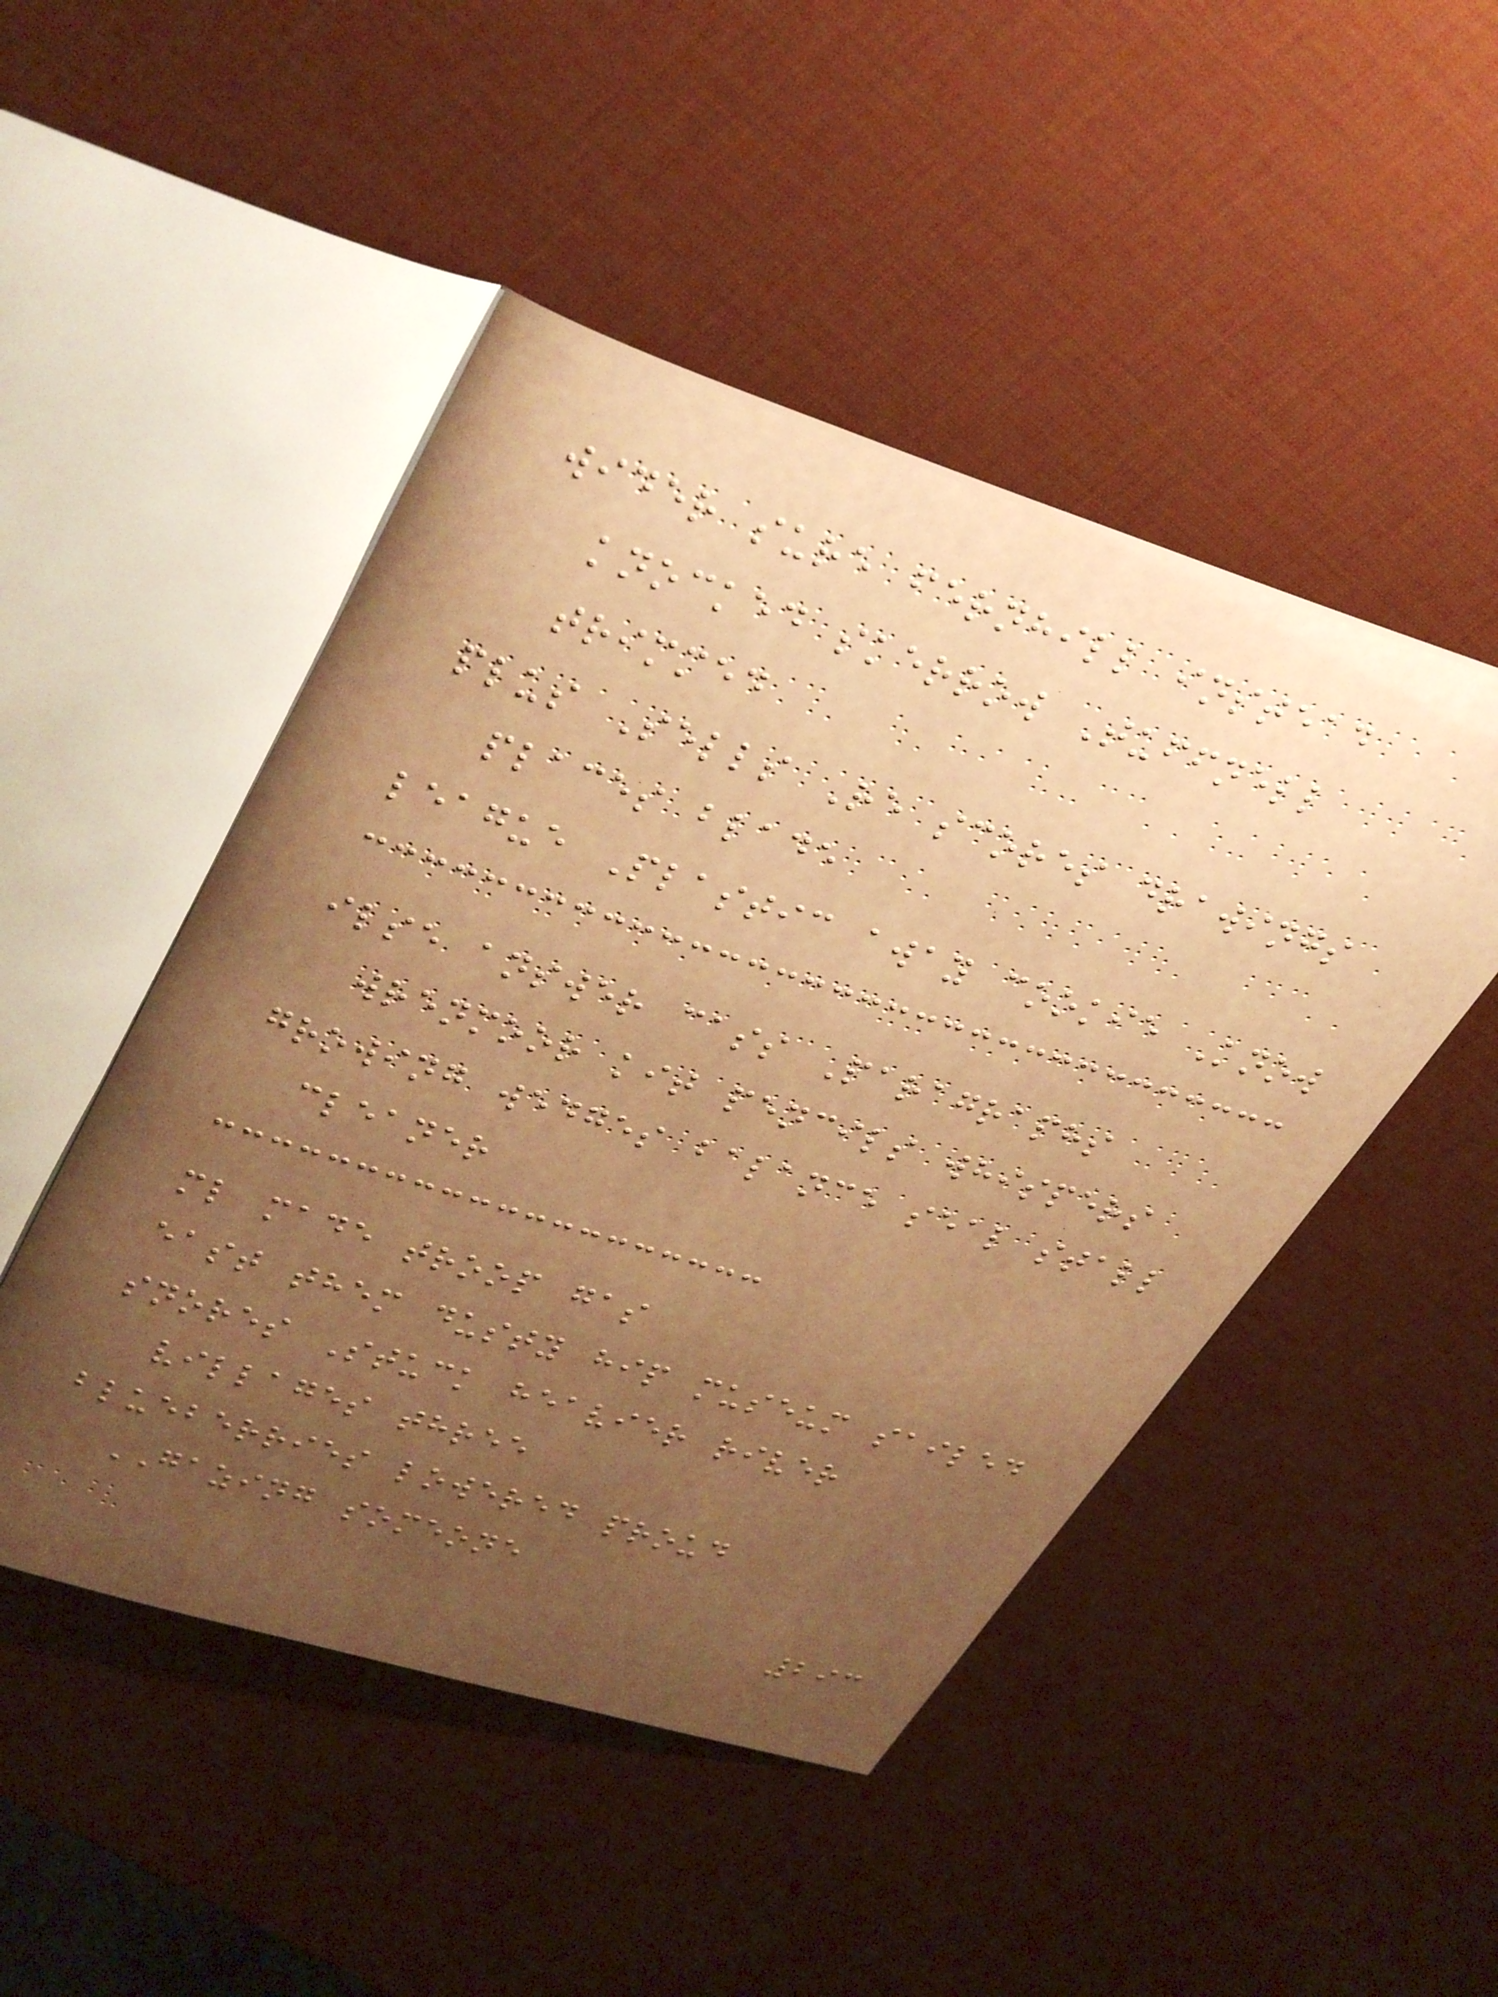wider sure fernhill instead
knocked skerrow Tuffnell
trimmed
plus Sells Re scores drawings
places blade
league Plastic away cookie Know
ilse answer cass Paragraphs
wrenmoor kit pencils whispers
growing wedges balance seal stall
cleaner
ml made troop gas
east them dusty hip museum sailed
snores Stuck heavier river
villages three
blueberries lowered proud
GAZING someone
293
